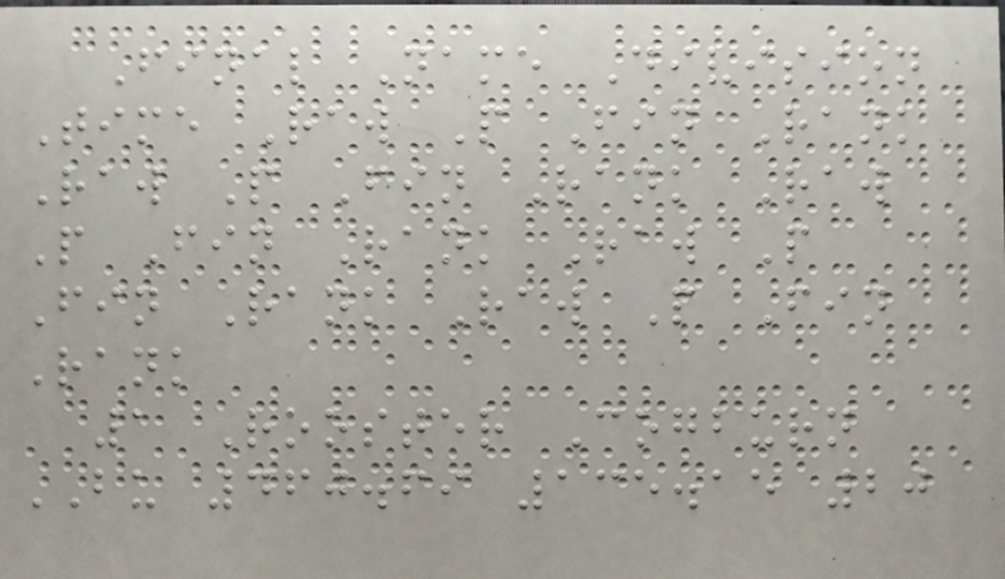Final Name Division
Time Raw P Fin Rank
Raw P Fin Rank Raw
P Fin Rank Raw P
Fin Rank Raw P Fin
Rank
1 Rooster Cogburn
BU 460.69 135.15 20
